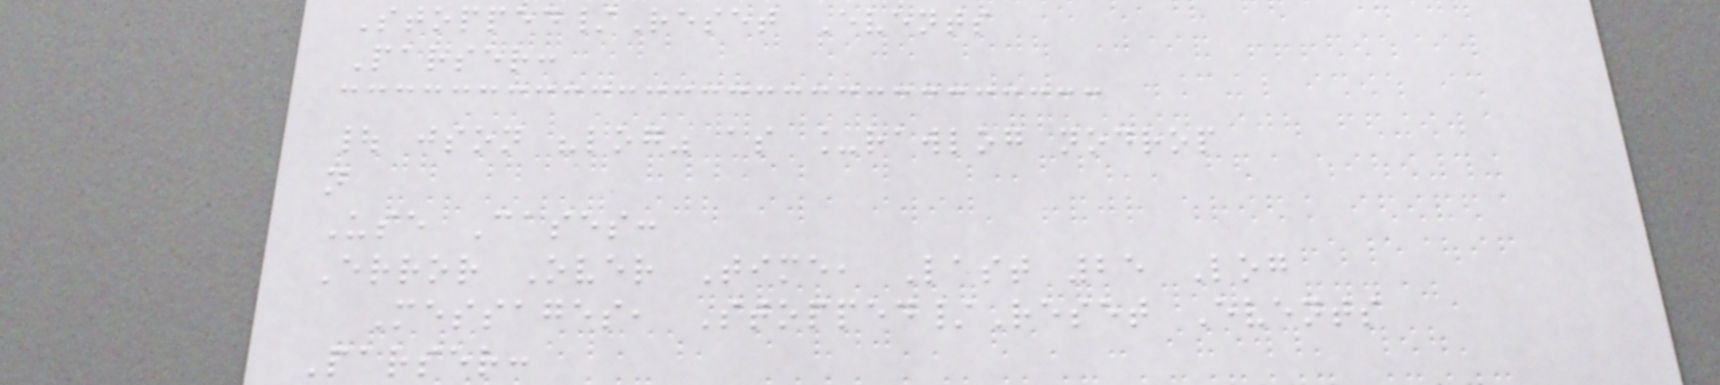Stopped/Reset Events
Parser:
| json "log" as _rawlog nodrop
n
Use Cases:
Error Over Time, Last 25 Log
Messages, Stopped/Reset Events
Parser:
